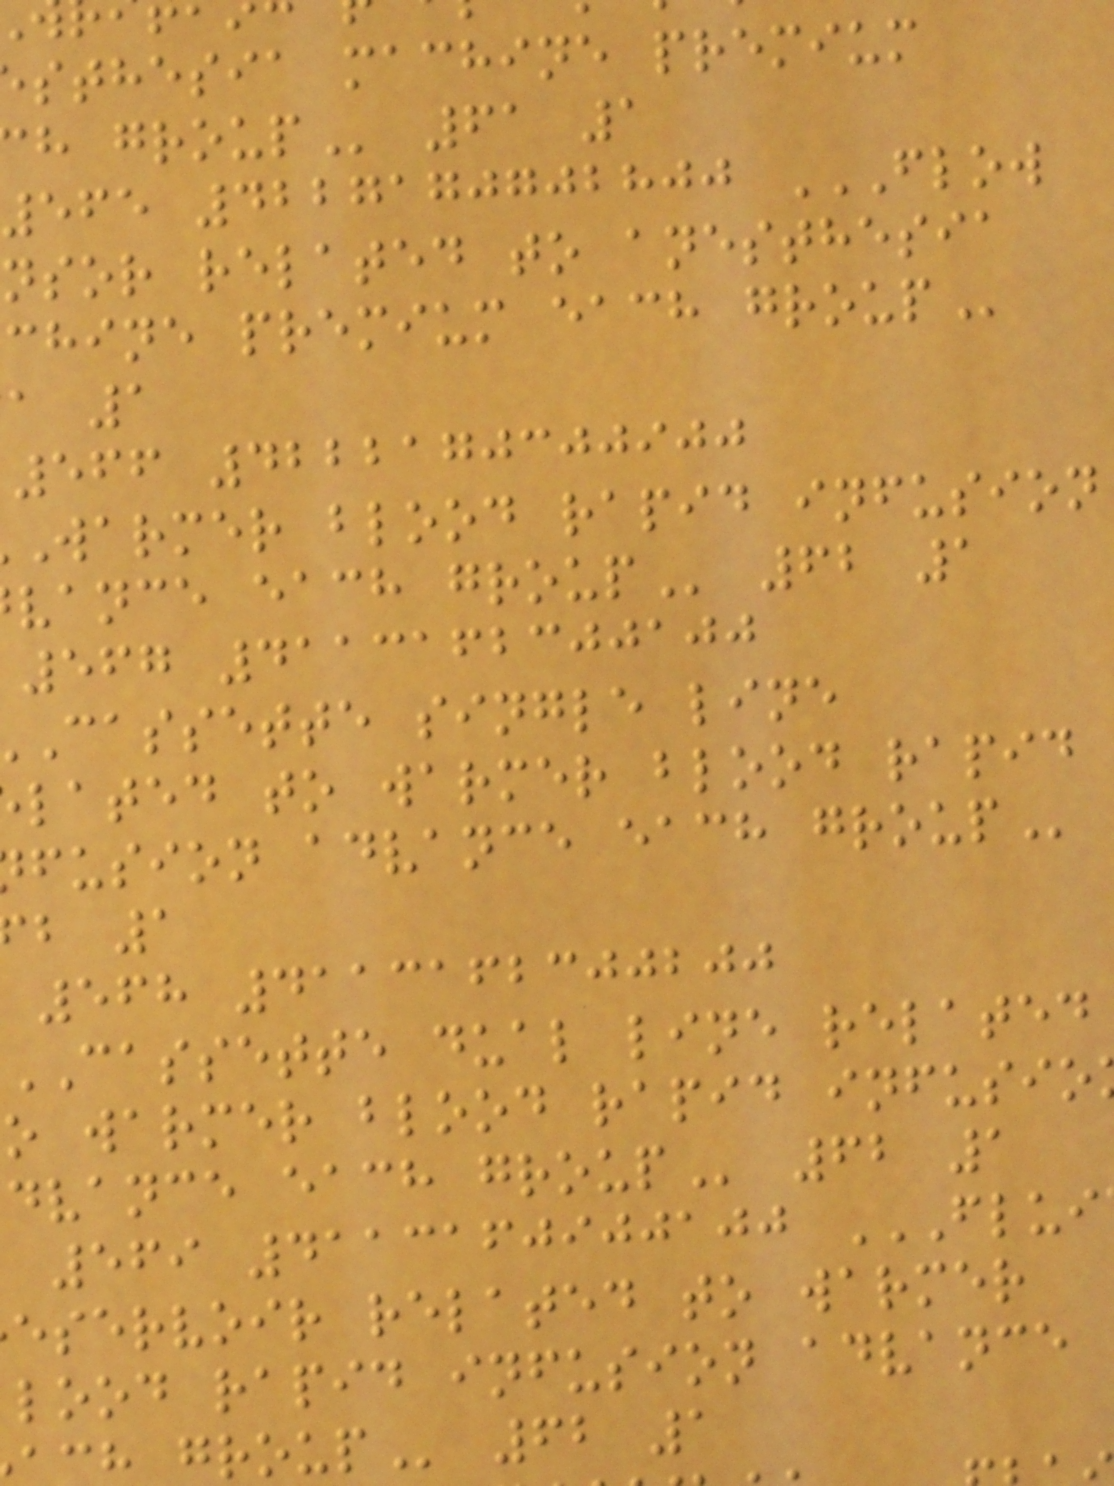sthesia machine premium
nsor related to anesthesia
chine premium each
a 1
566 4222170300900
warmer blood rapid infusion
vance each
567 4113162300100
cassette single line
lated to warmer blood rapid
fusion advance each
b 1
568 4113162300200
CASSETTE dual line related
o warmer blood rapid
dvance each
569 4113160900100
eservoir related to warmer
lood rapid infusion advance
62 1
